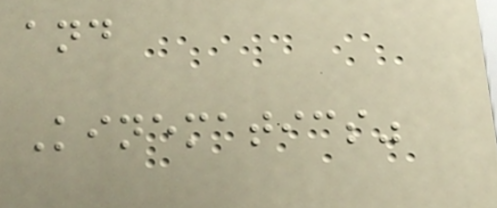and
Kinematics"
